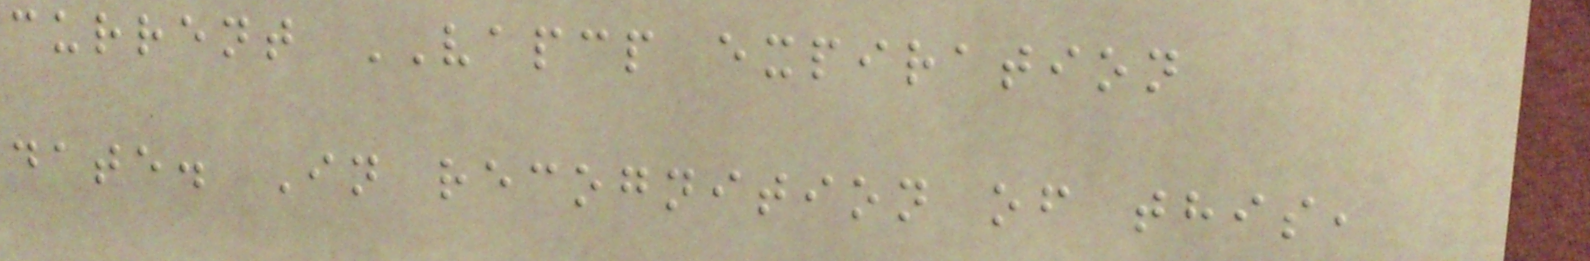current VAPCP expiration
date. In recognition of this,
